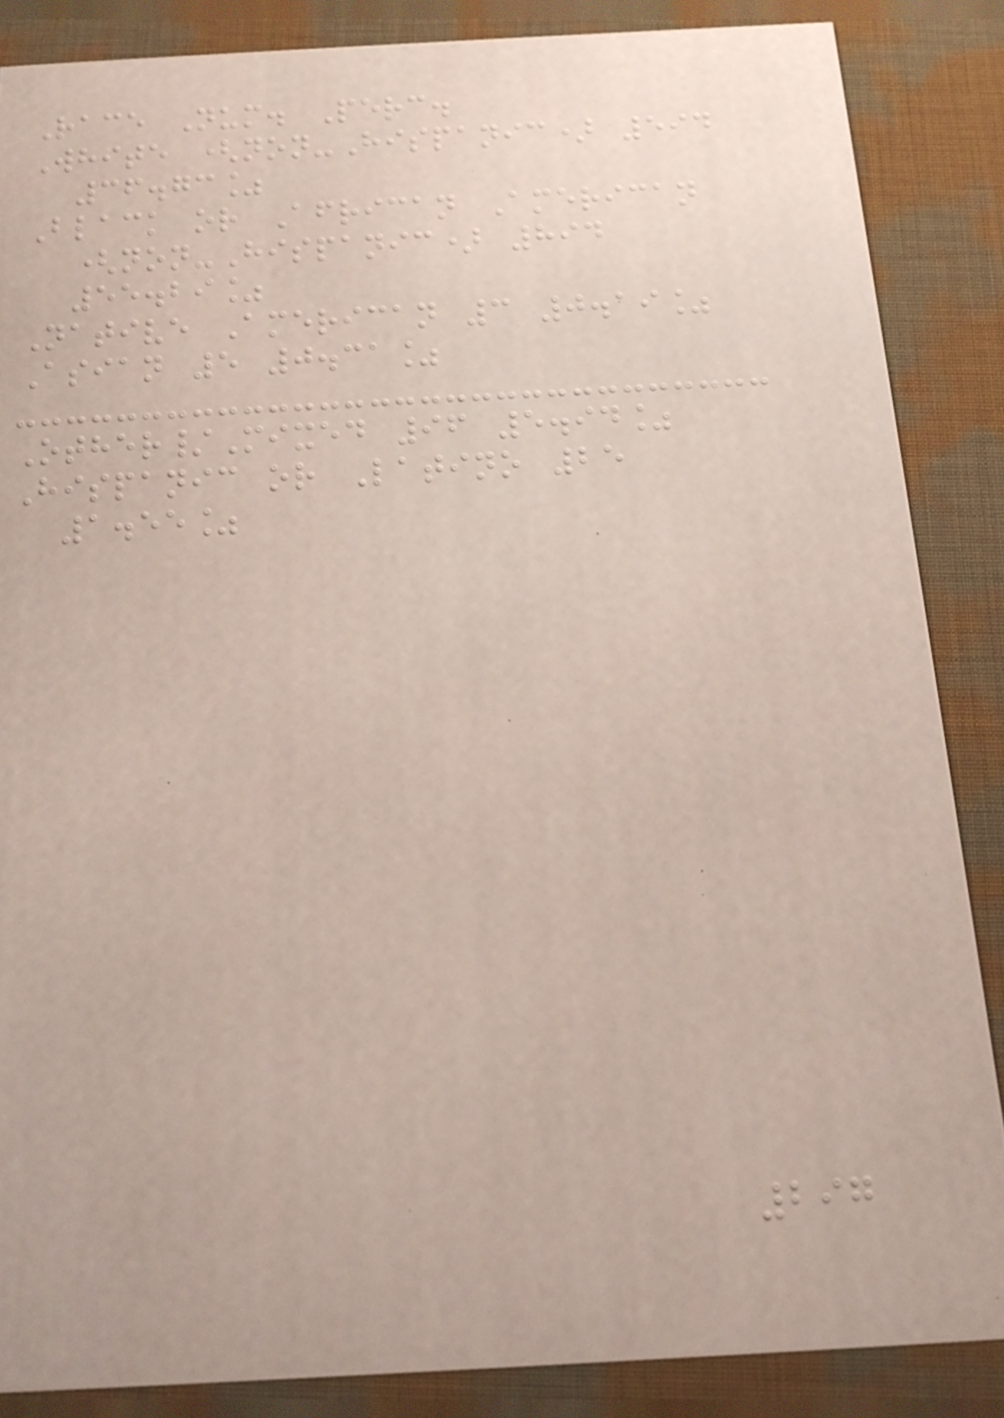Race Num. Perc.
White (non-Hispanic) 594
36.73%
Black or African American
(non-Hispanic) 894
55.29%
Native American 3 0.19%
Asian 5 0.31%
Other/Mixed 96 5.94%
Hispanic or Latino 25
1.55%
297
